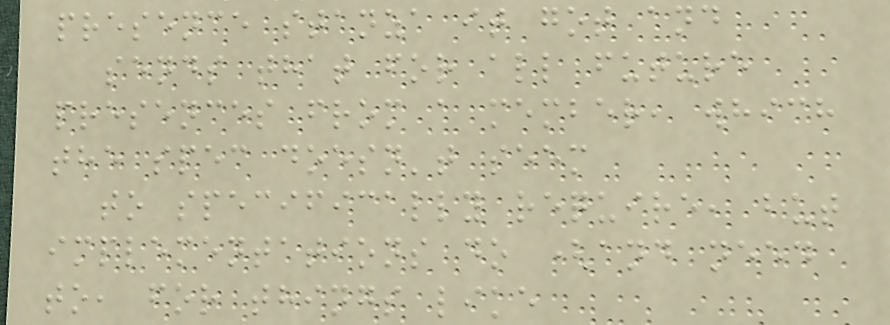presence stanza it got and
sends that for all future
presences from a member, which
the spec doesn't seem
to specifically require, but
implementations do (and need
to, for things like
